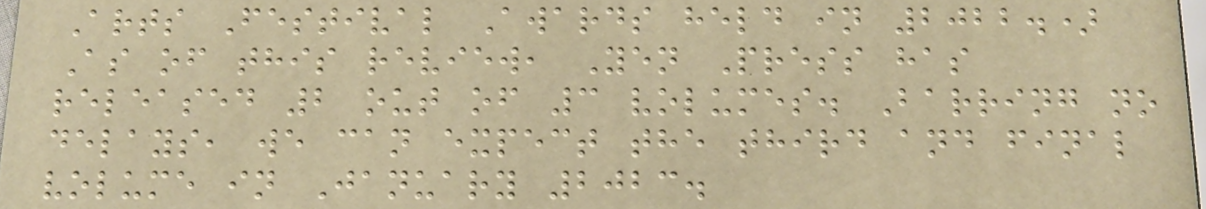Arts Festival Awards held in 2022.)
As of this review, Yen Press has
released 2 out of 3 volumes. Barring no
delays, we can expect the third and final
volume in January 2023.
